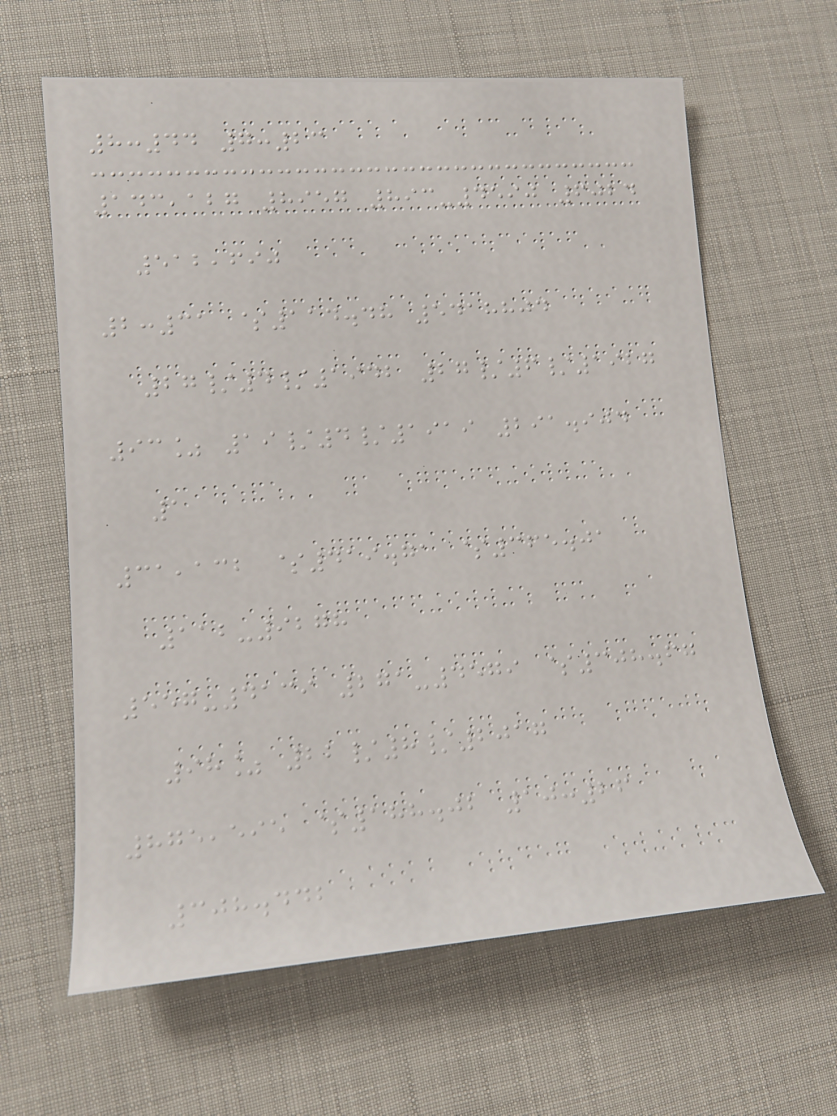8:44 7:23
143,127 8957 893-4590 6024
512,690
2:31 $114.48 5418804
27/4/1942 27/6/1927
93% 19/4/1919 291.904
1
31,132 $419.71 $365.01
112-9278
557-4139 271-4579 $308.67
98% 22/8/2017
875,595 $188.02 10:26
308.442
